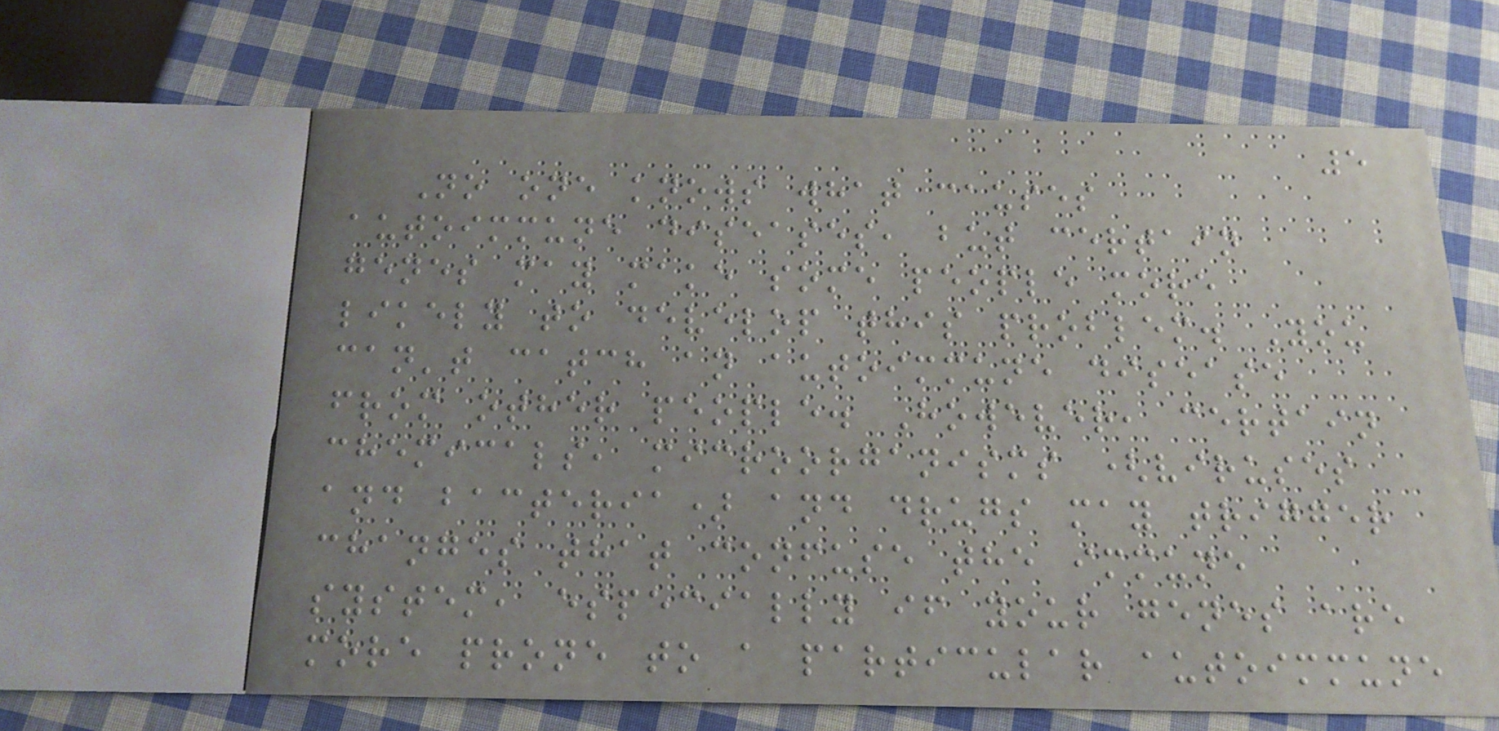5
No one knows what causes
autoimmune diseases, but certain
genes may make some people more
likely to develop this problem. You
can't catch an autoimmune disease
from other people. However, certain
chemicals, microorganisms (viruses
and bacteria) and drugs may trigger
changes that confuse the immune
system, especially if your genes are
more prone to a particular autoimmune
